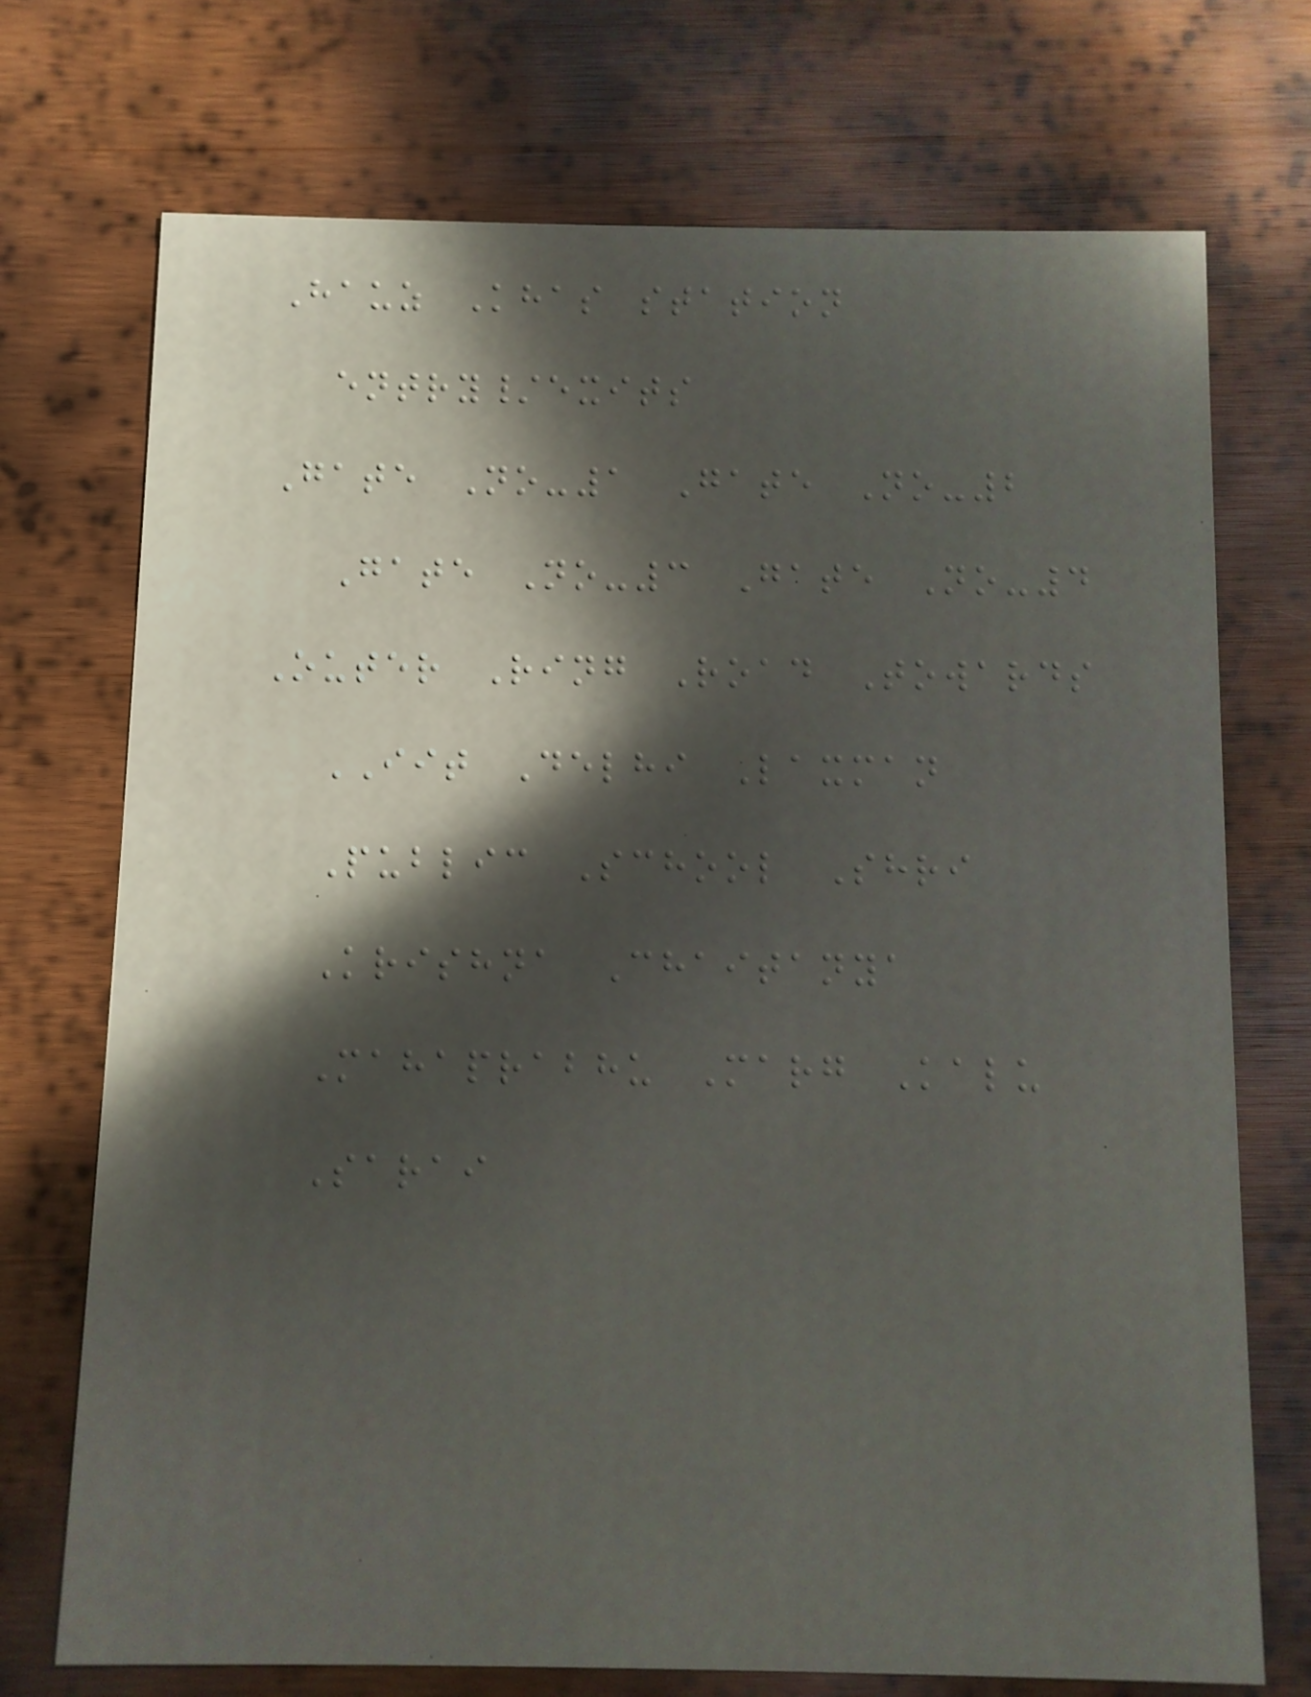Hauz Khas station
entry/exits
Gate No-1 Gate No-2
Gate No-3 Gate No-4
Outer Ring Road Towards
IIT Delhi Laxman
Public School Shri
Krishna Chaitanya
Mahaprabhu Marg Kalu
Sarai
